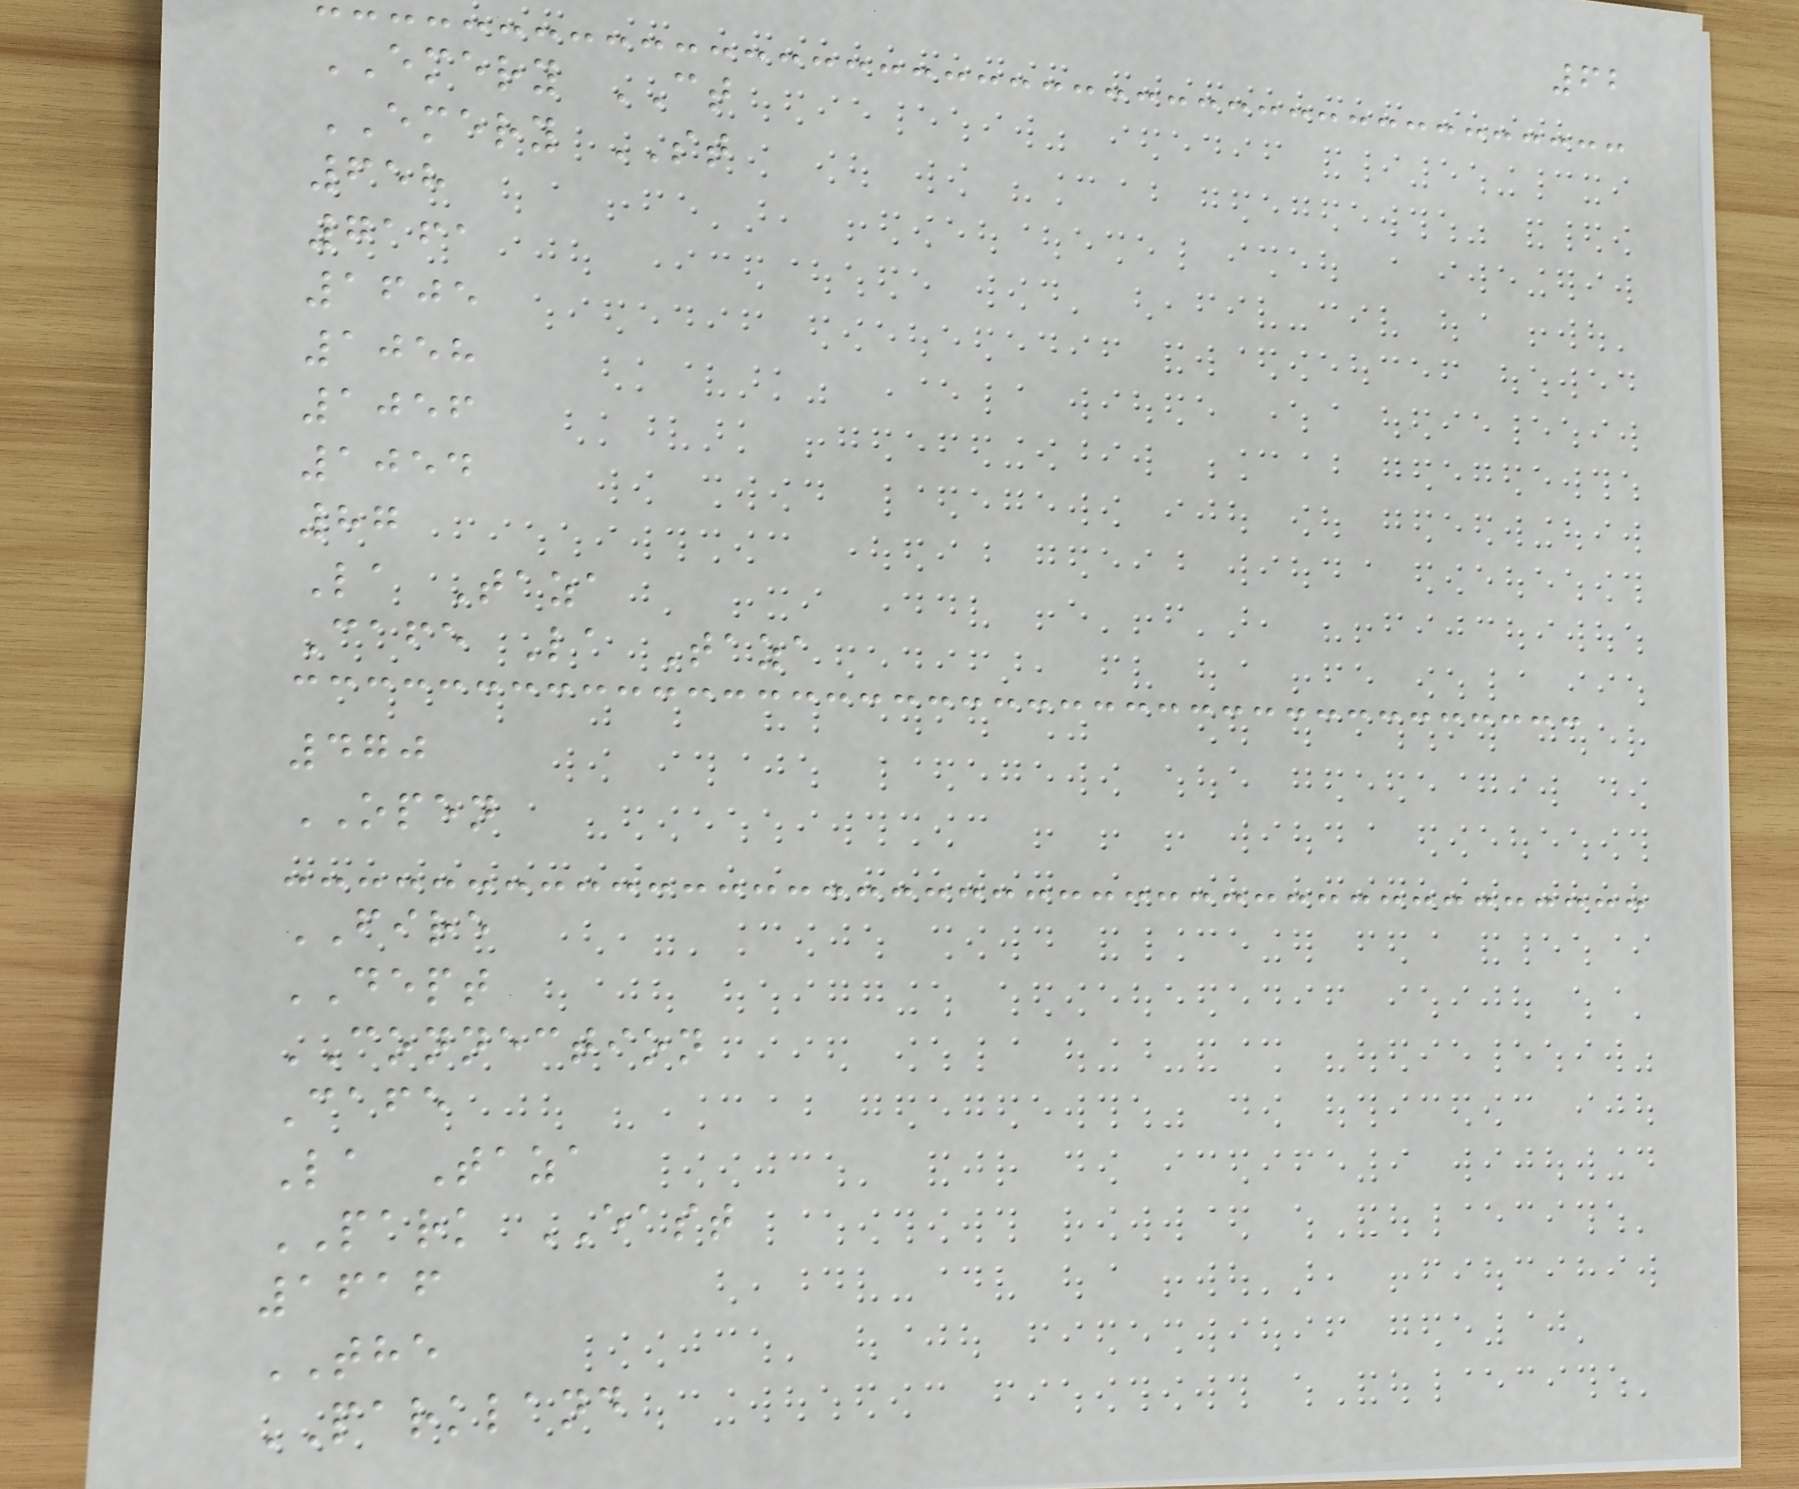62
EMERY CT
EMERY ST
658
7161
1605
1058
1056
1054
87
La Taza
Cafe La Taza
470
OPEN
FIRE
DEPT
CONNECTION
Cafe
La Taza
PARK EAST
1616
THE
PARKLAND
